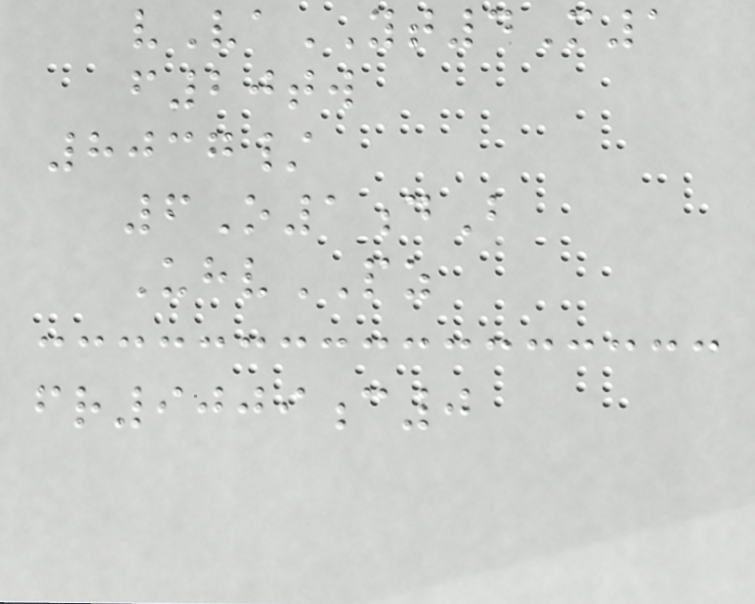vVaYT4M1
f20tw
8037/
6O1dB
UhvPZ
fr9009c0
